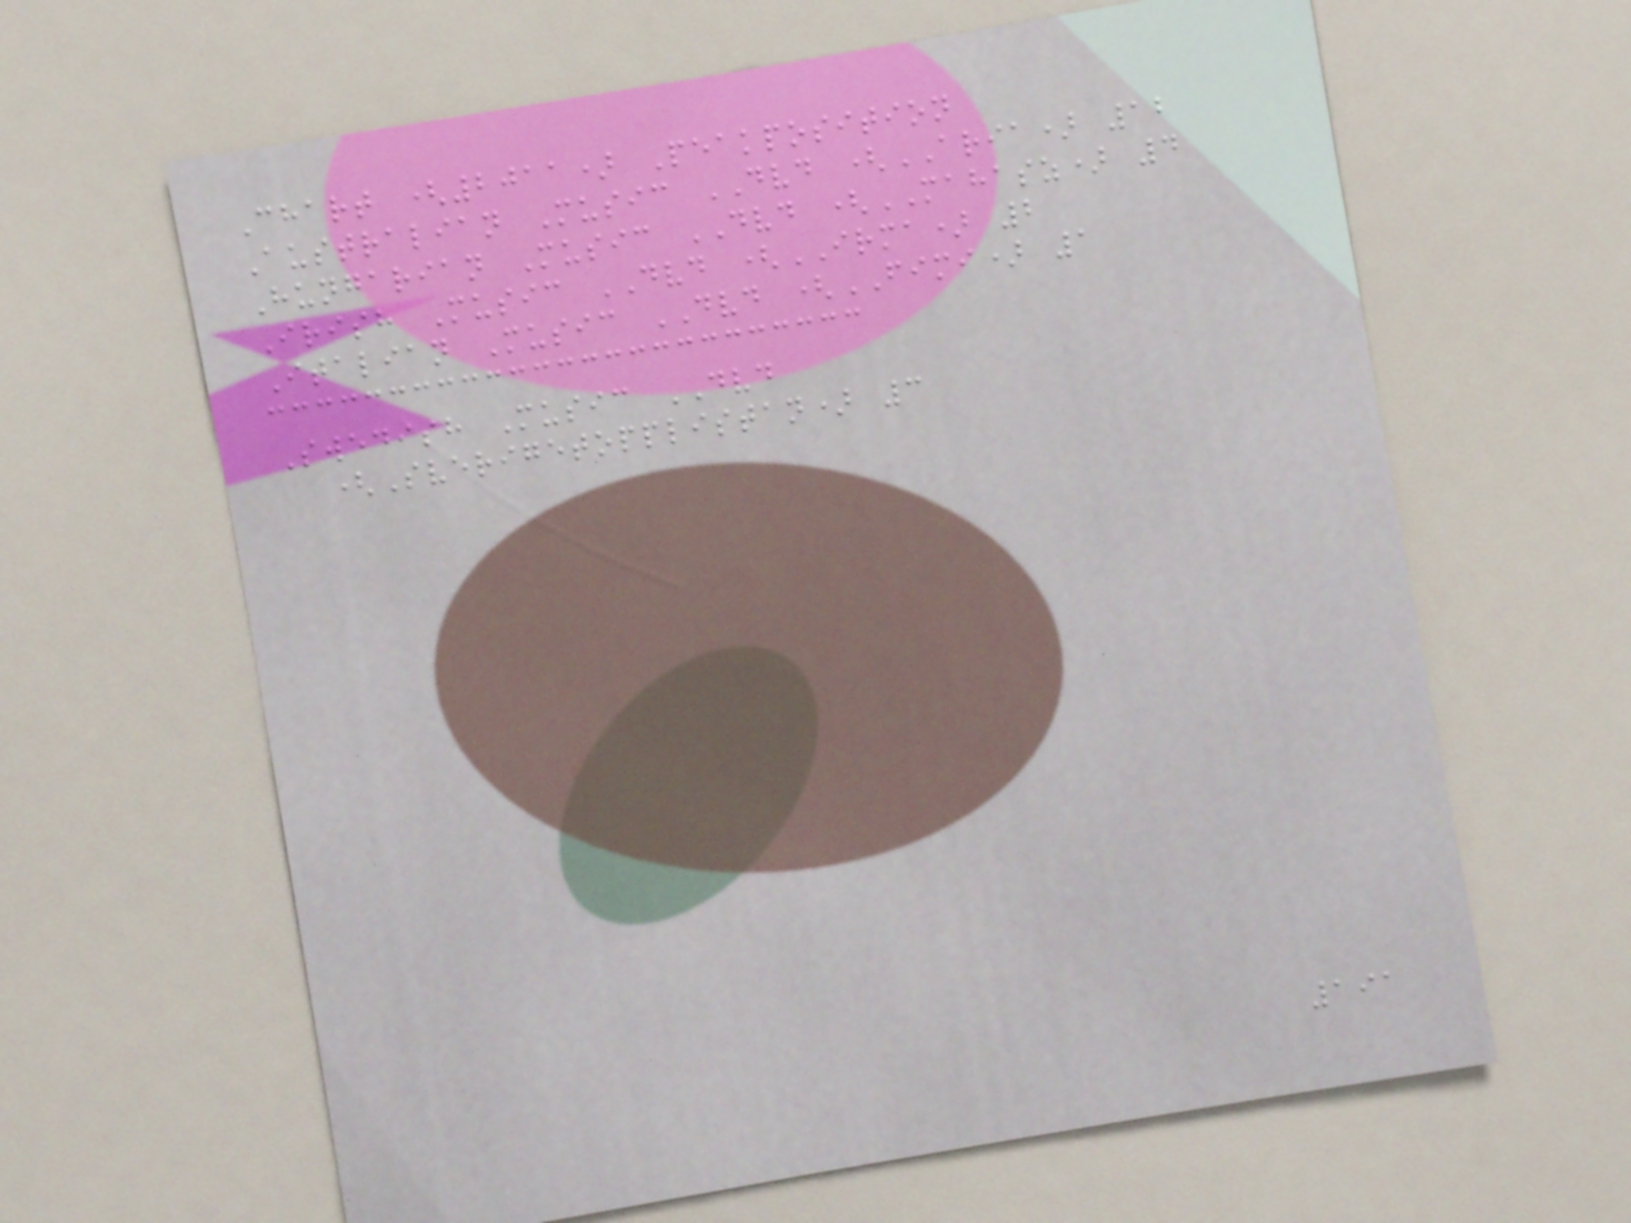Chart (2011) Peakposition
Australian Music DVD (ARIA) 12
Hungarian Music DVD (MAHASZ) 4
Irish Music DVD (IRMA) 2
Italian Music DVD (FIMI) 1
Swedish Music DVD
(Sverigetopplistan) 3
191
